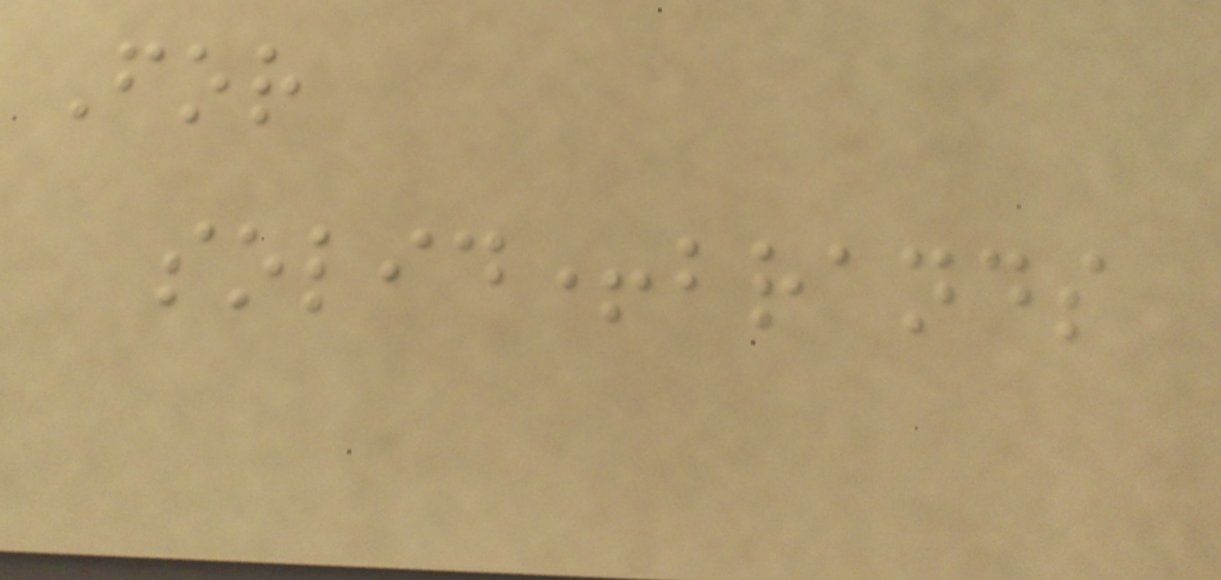For
solid+brands
